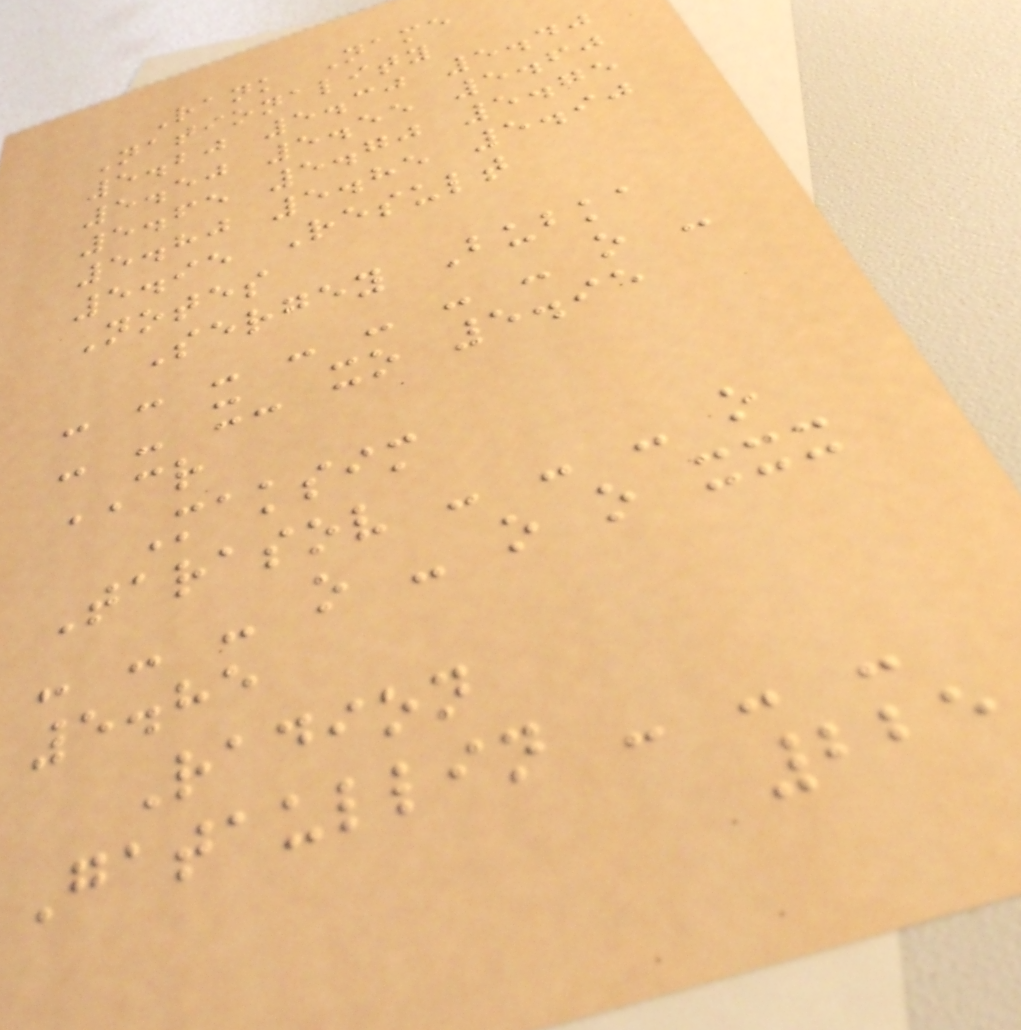Rank Name
Nationality
5.20 5.30 5.40
5.50 5.55 5.60
5.65 5.70 5.75
5.80 5.85 5.90
5.95 Result
Notes
Sergey Bubka
- - - - - - - o -
- - x- xo 5.95
CR
Maksim
Tarasov - - - o
- - - o - o o xxx
5.85
Radion
Gataullin - - -
225
